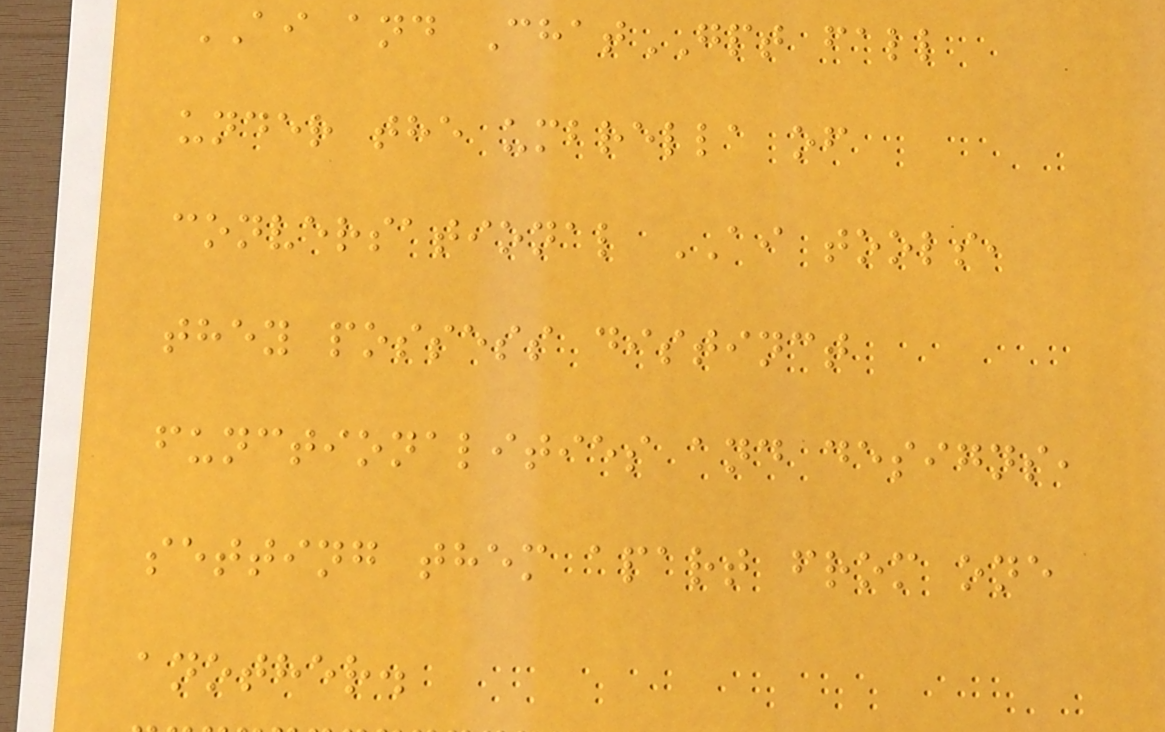AI and ChatGPT fall
under the umbrella of
conversational AI tools,
they possess distinct
functionalities and designs,
setting them apart from one
another.
